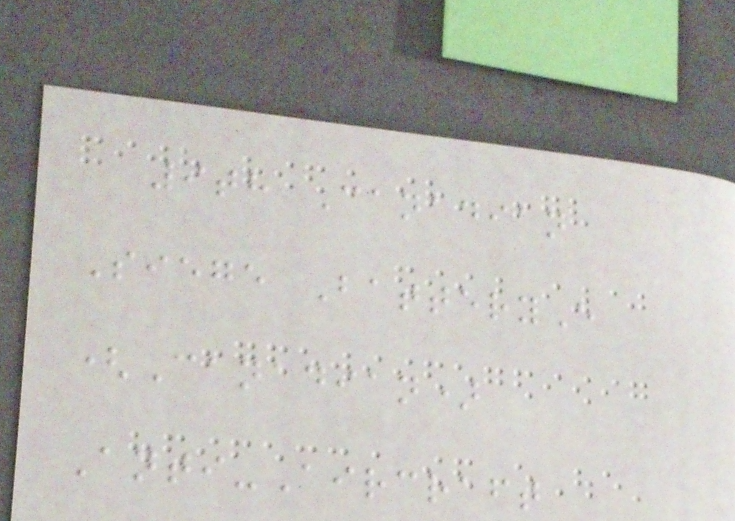9th Canadian
Siege BatteryE
(Canadian)
Anti-Aircraft
